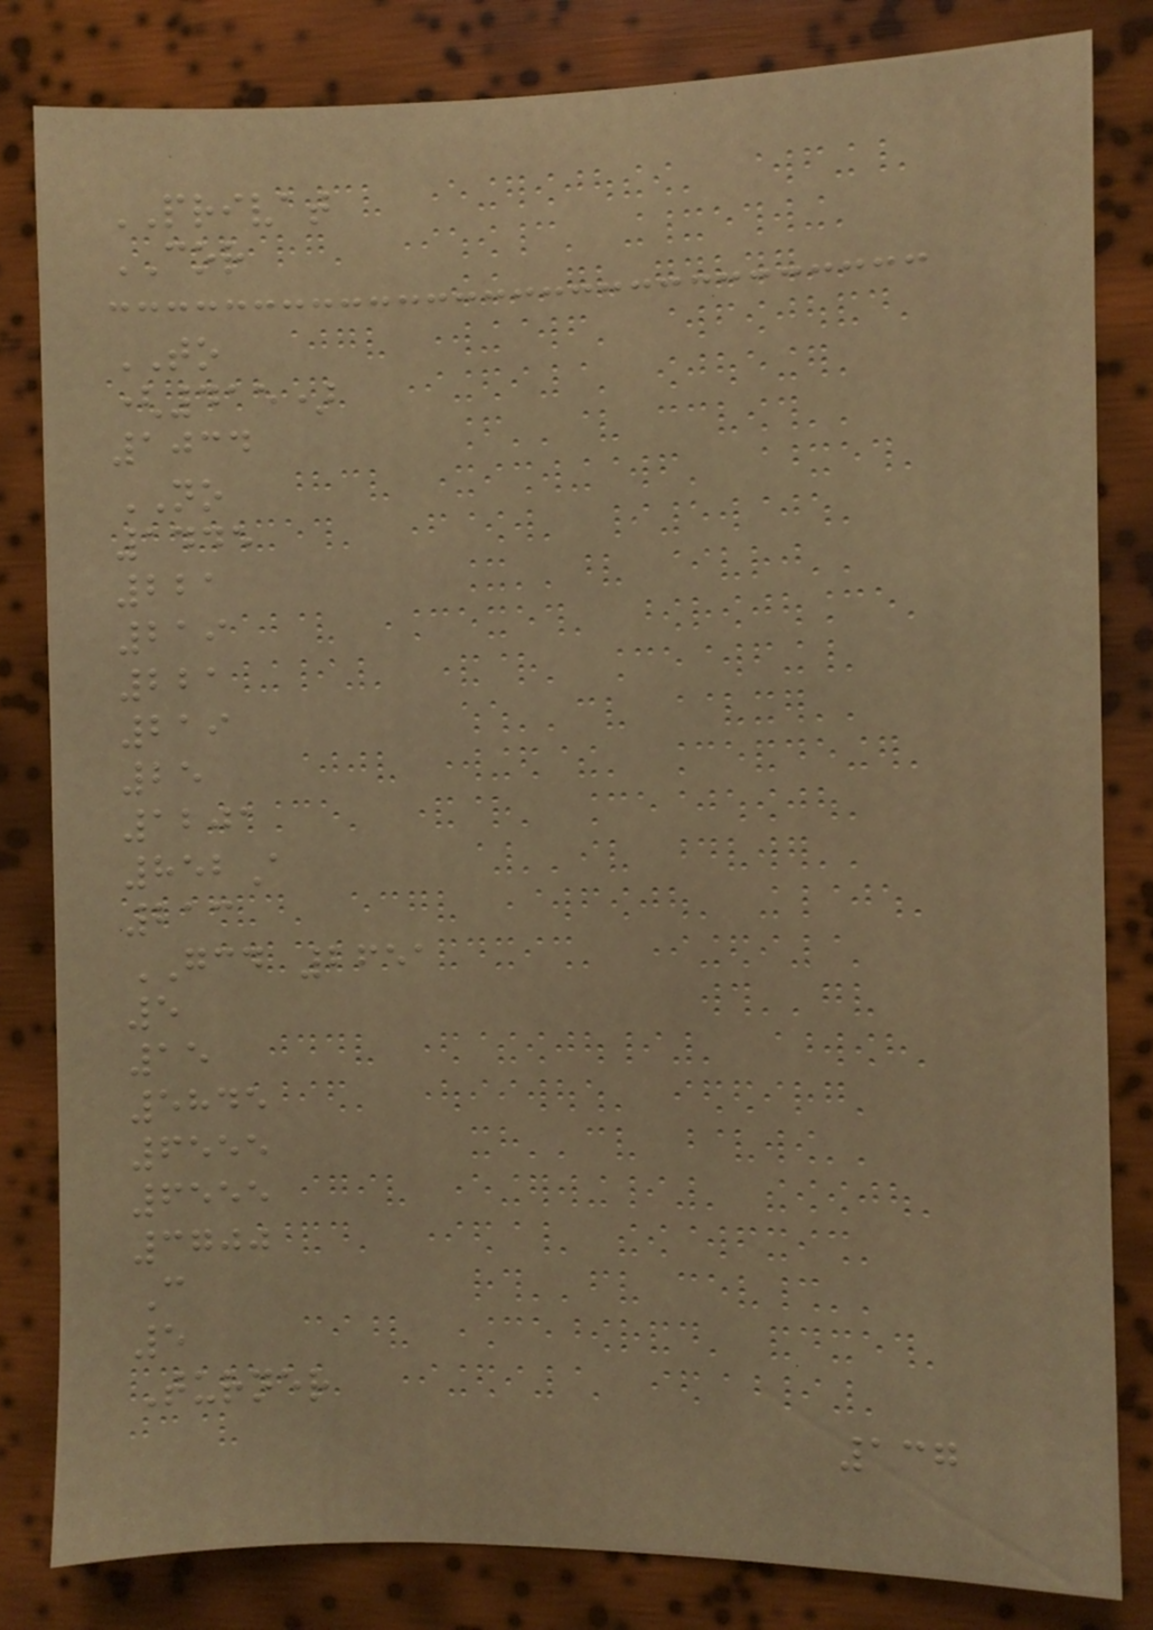PRIVAT
COR
TO
(415)
1034
NO
1445
221
219
221
219
25
1201
852A
213
GCD 2651
5
15
5845
6555
6555
3700
C
5
Turner
137
